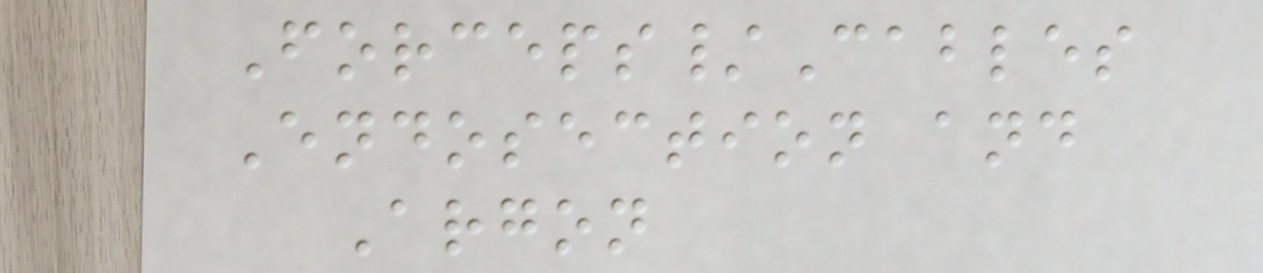Forceps/Cables
Endosection and
Argon
